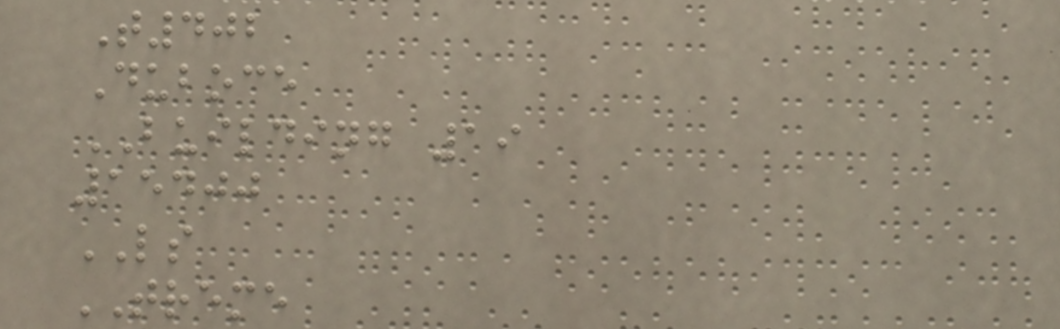T402
Duboce
BUILDING 19
15400
LS
TREME
